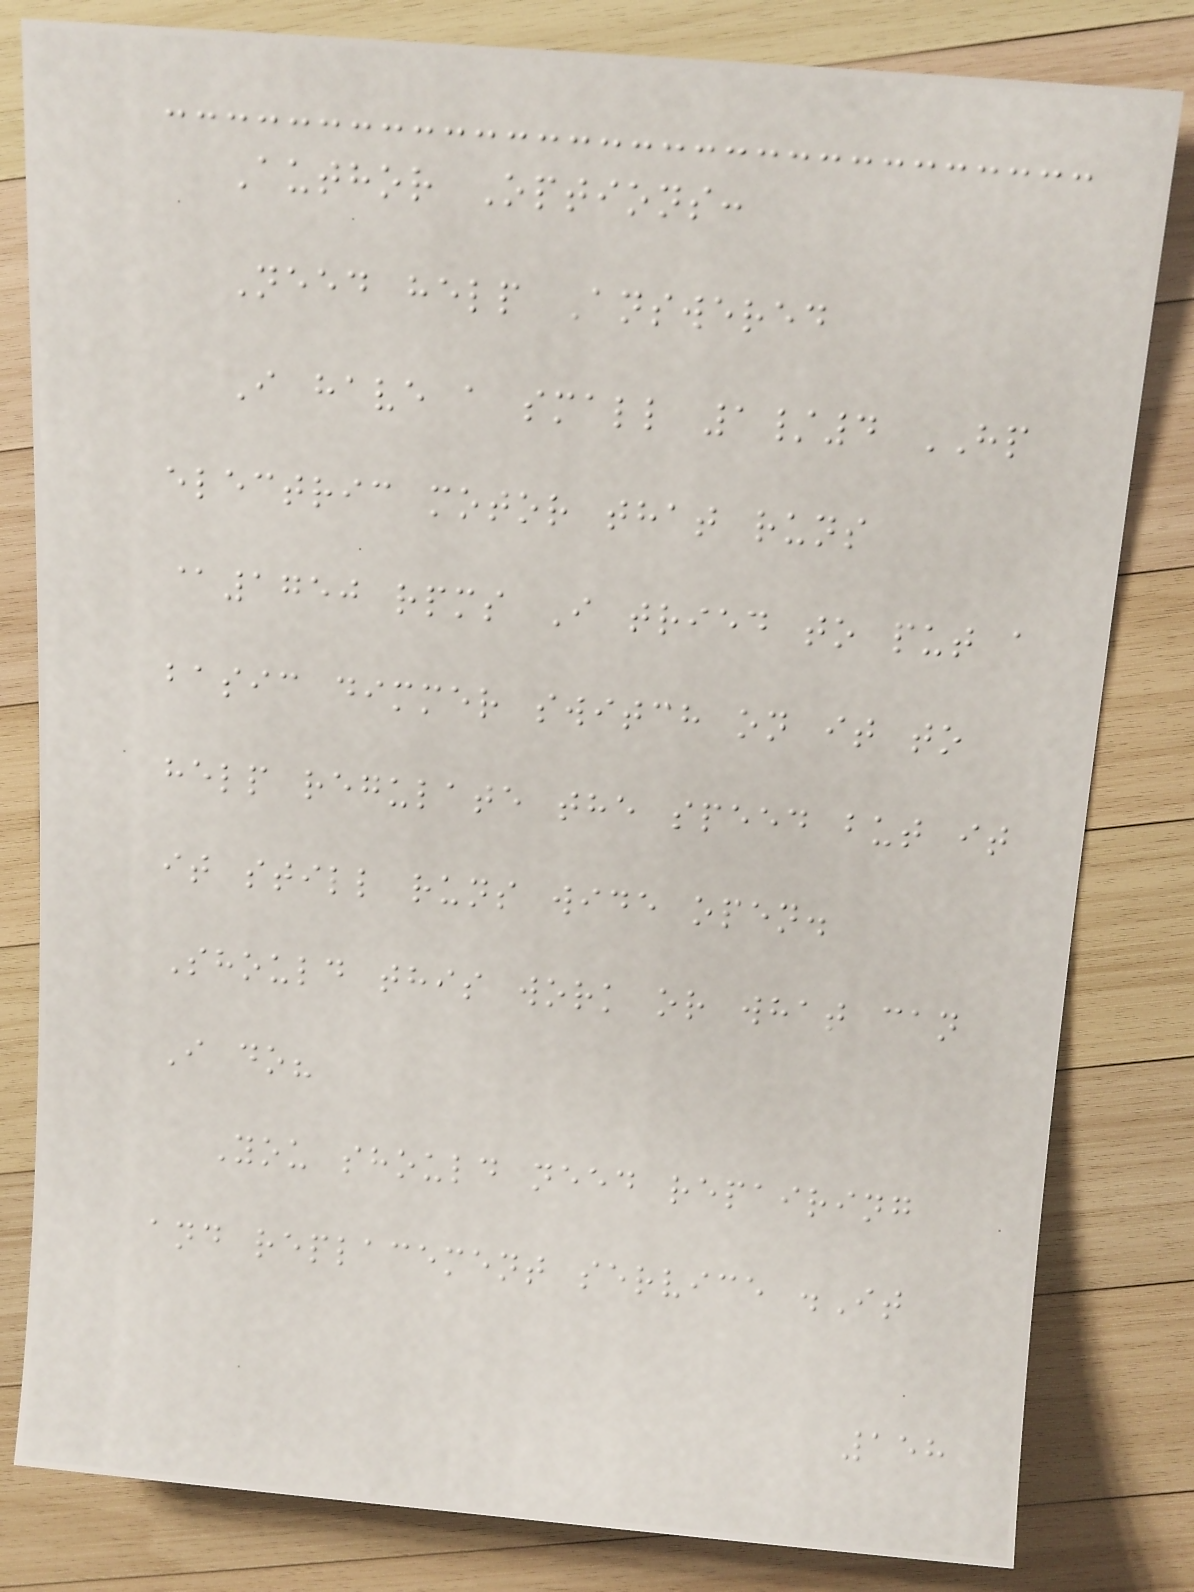Author Options:
Need help Answered
I have a small 1/4 HP
electric motor that runs
@1750 rpms I tried to put a
basic dimmer switch on it to
help regulate the speed but it
it still runs wide open.
Should this work or what can
I do?
You should need repairing
and replacement service .It
158
